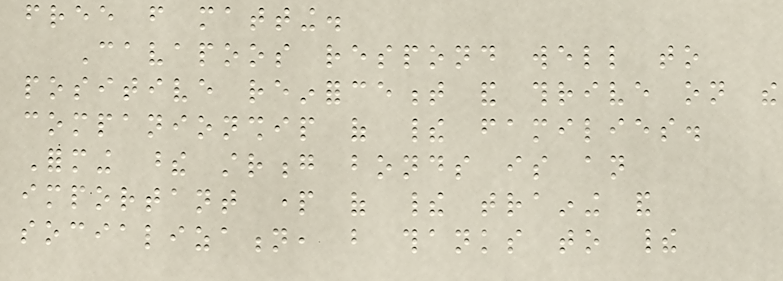free from matting.
Cavapoos respond well to
positive reinforcement and thrive on the
companionship of their families.
Forming these strong bonds is an
important part of their training and
socialization, but thanks to their
